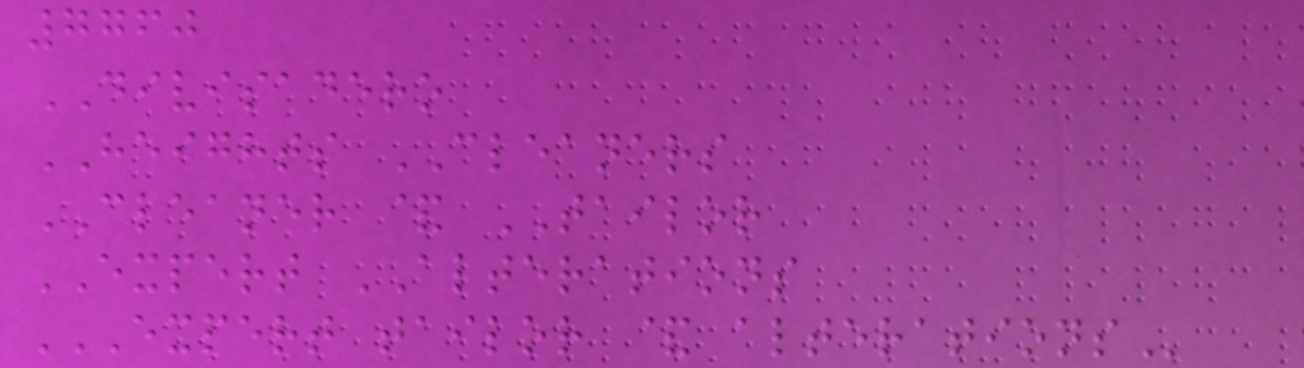7760
DIVISADERO
HEIGHTS CLEANERS
CLEANER & TAILOR
EXPERT ALTERATIONS
EXPERT TAILOR & ALTERATIONS
